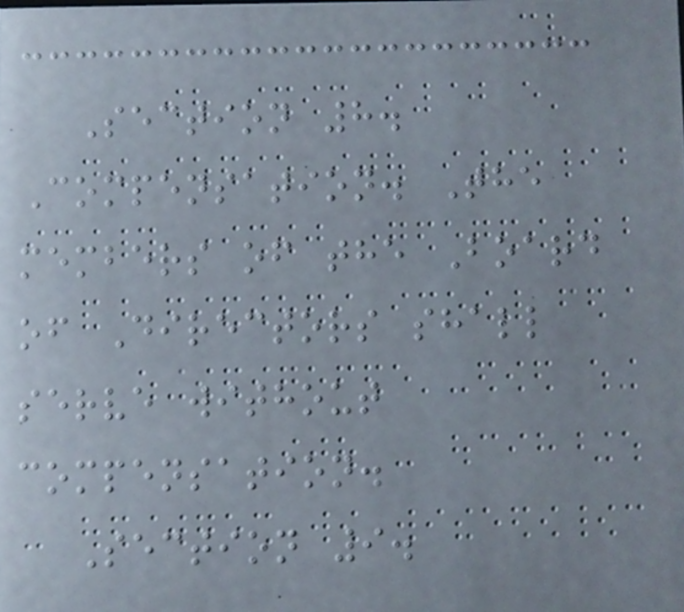Section 8.
Compensation. The
members of the Board
of Directors shall
serve without
compensation.
Section 9.
